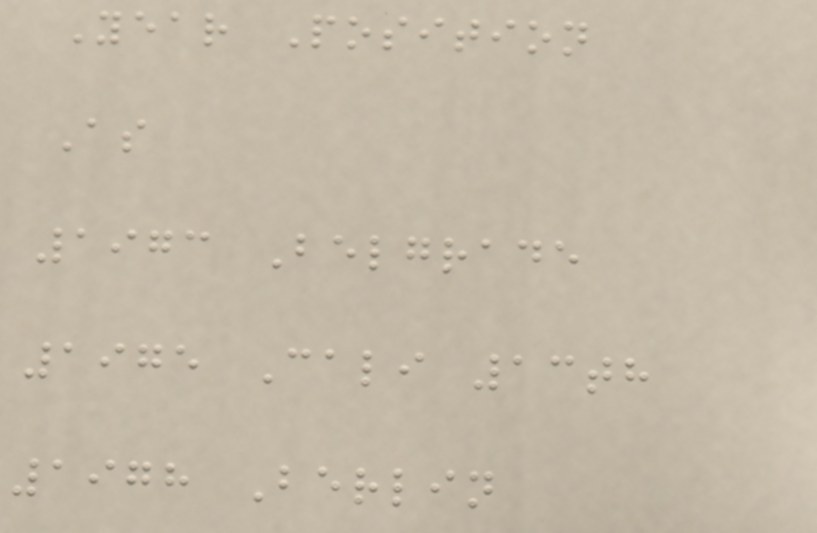Year Position
As
1973 Belgrade
1975 Cali 13th
1978 Berlin
